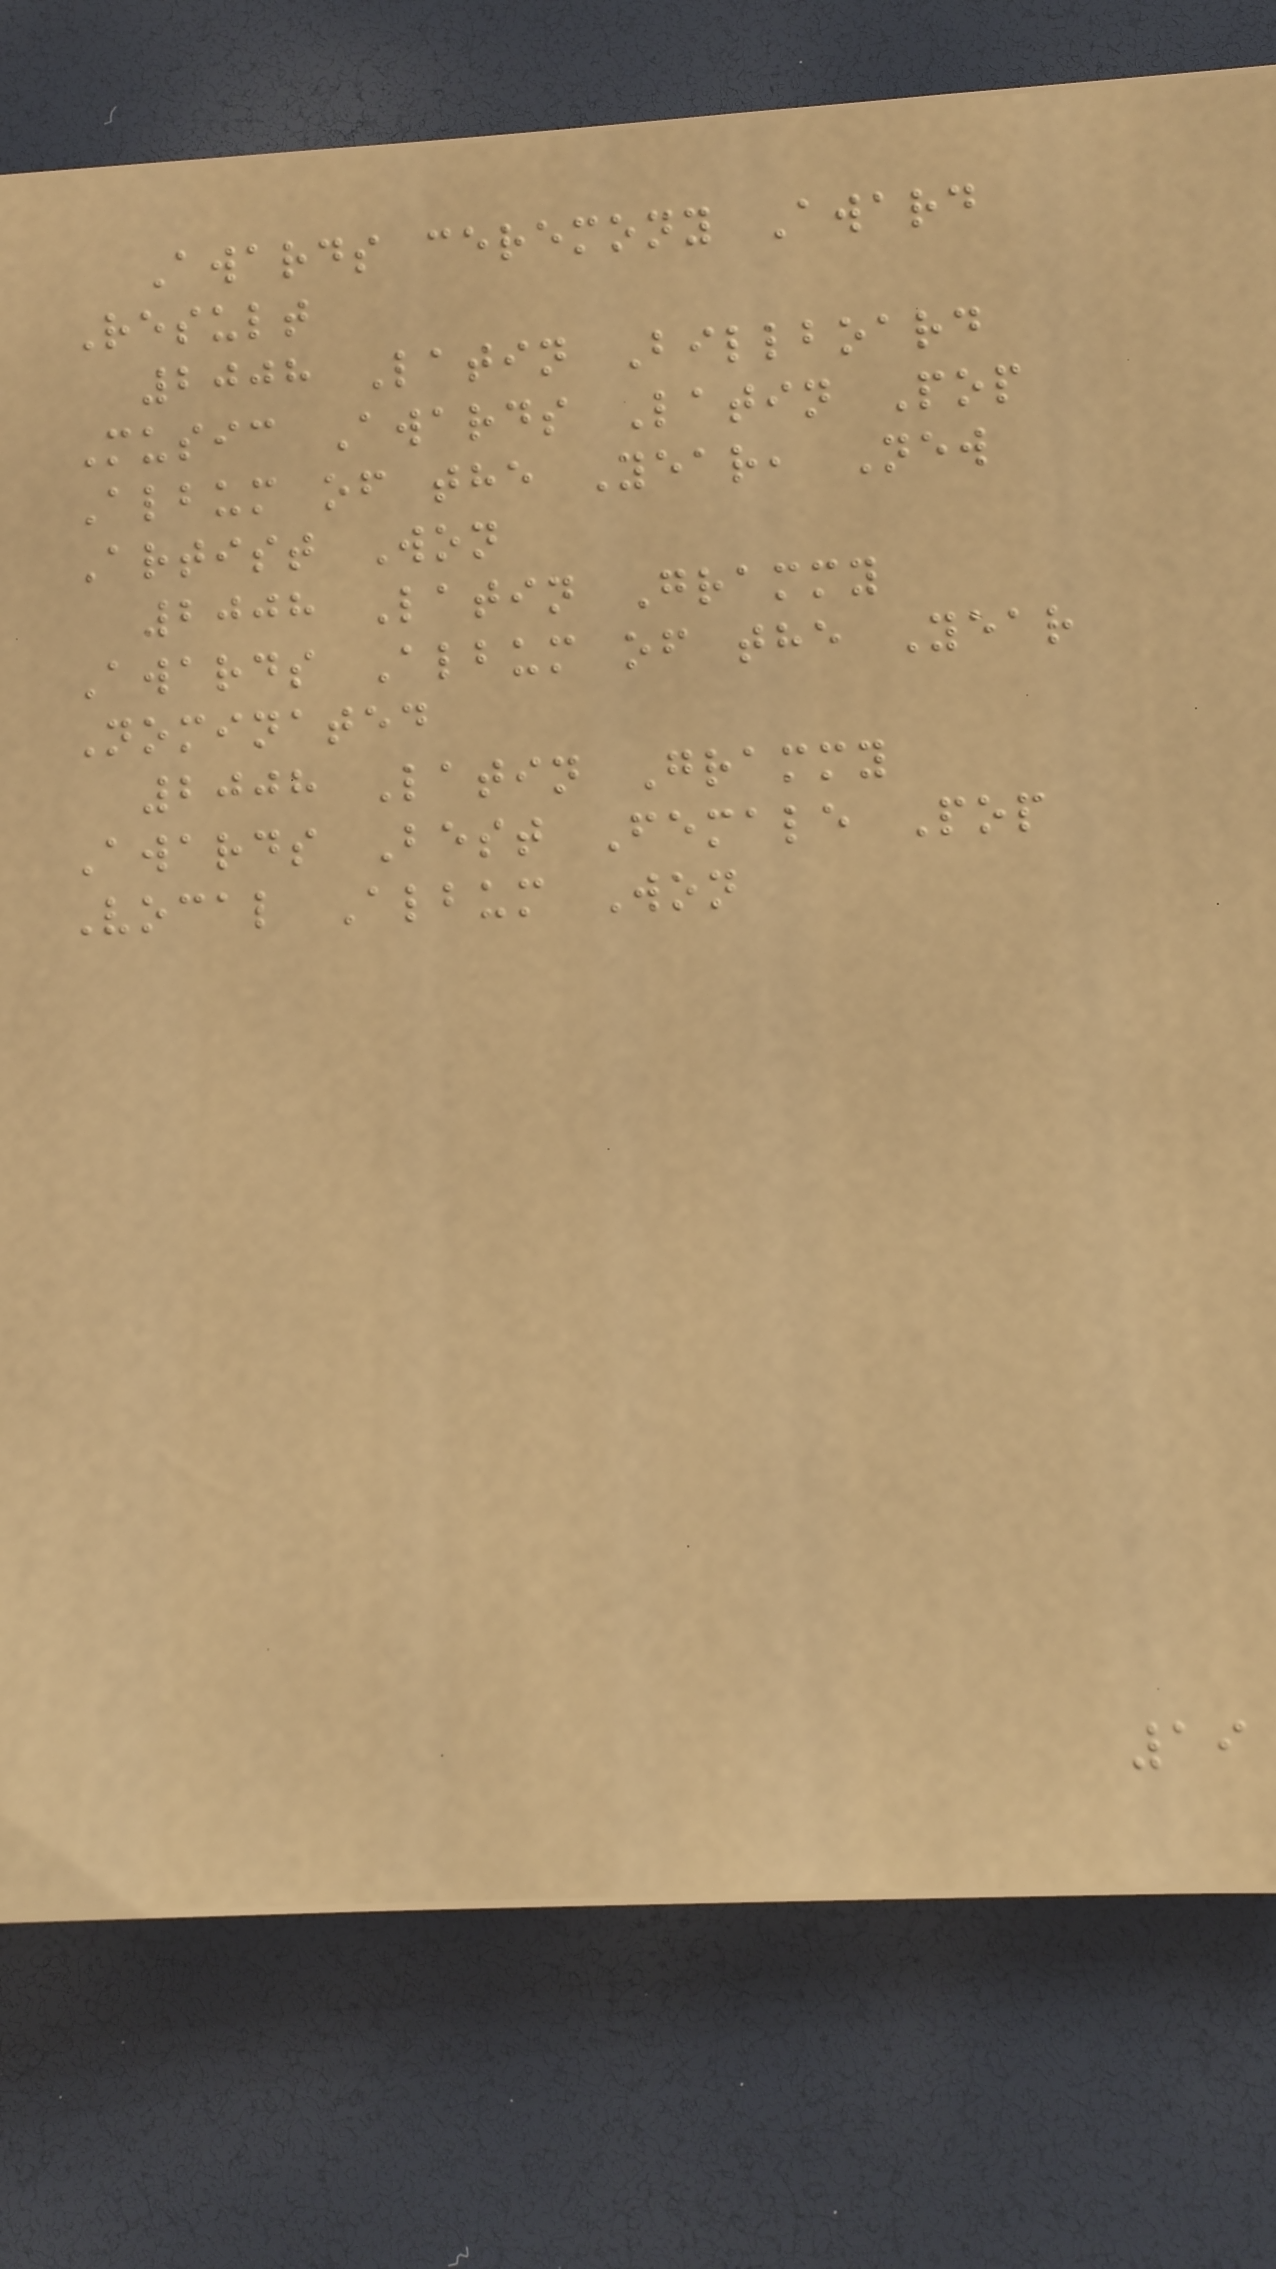Awards ceremony Award
Result
2008 Latin Billboard
Music Awards Latin Pop
Album of the Year, New
Artist Won
2008 Latin Grammy
Awards Album of the Year
Nominated
2008 Latin Grammy
Awards Best Female Pop
Vocal Album Won
19
